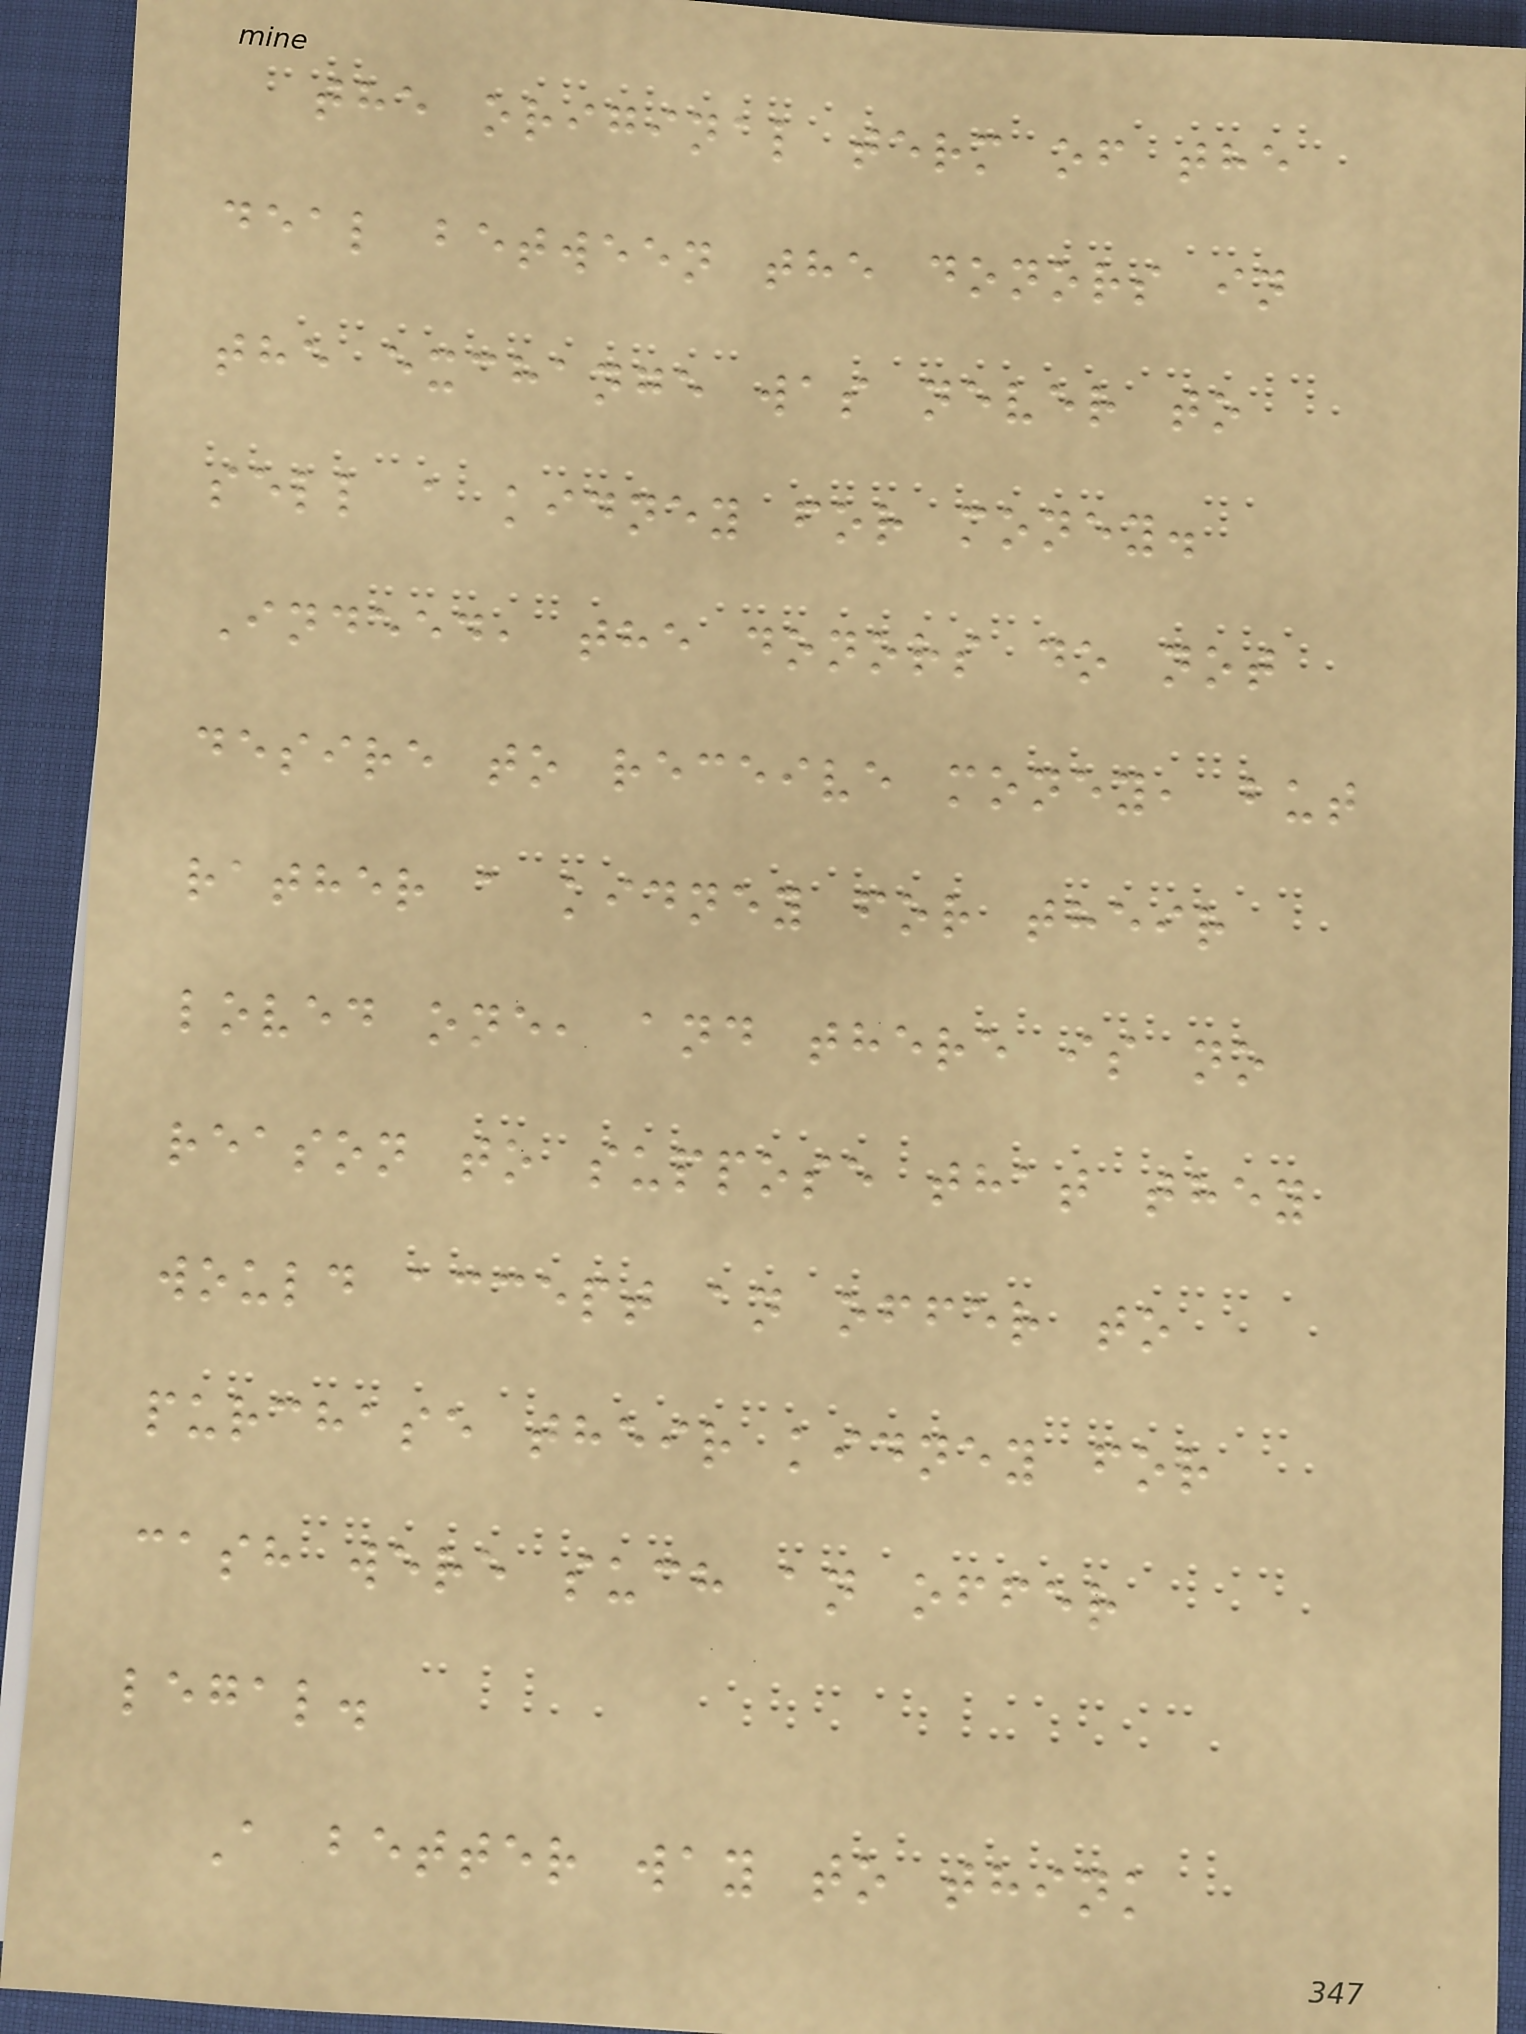the original term of the
deal between the donors in
the exchange was never to
sell a kidney for money.
Indeed, the donors do not
desire to receive money, but
rather a kidney for their
loved one, and there is no
reason to suppose that they
would accept an offer to
purchase their kidney for
cash were such an offer
legal.
A better way to think
